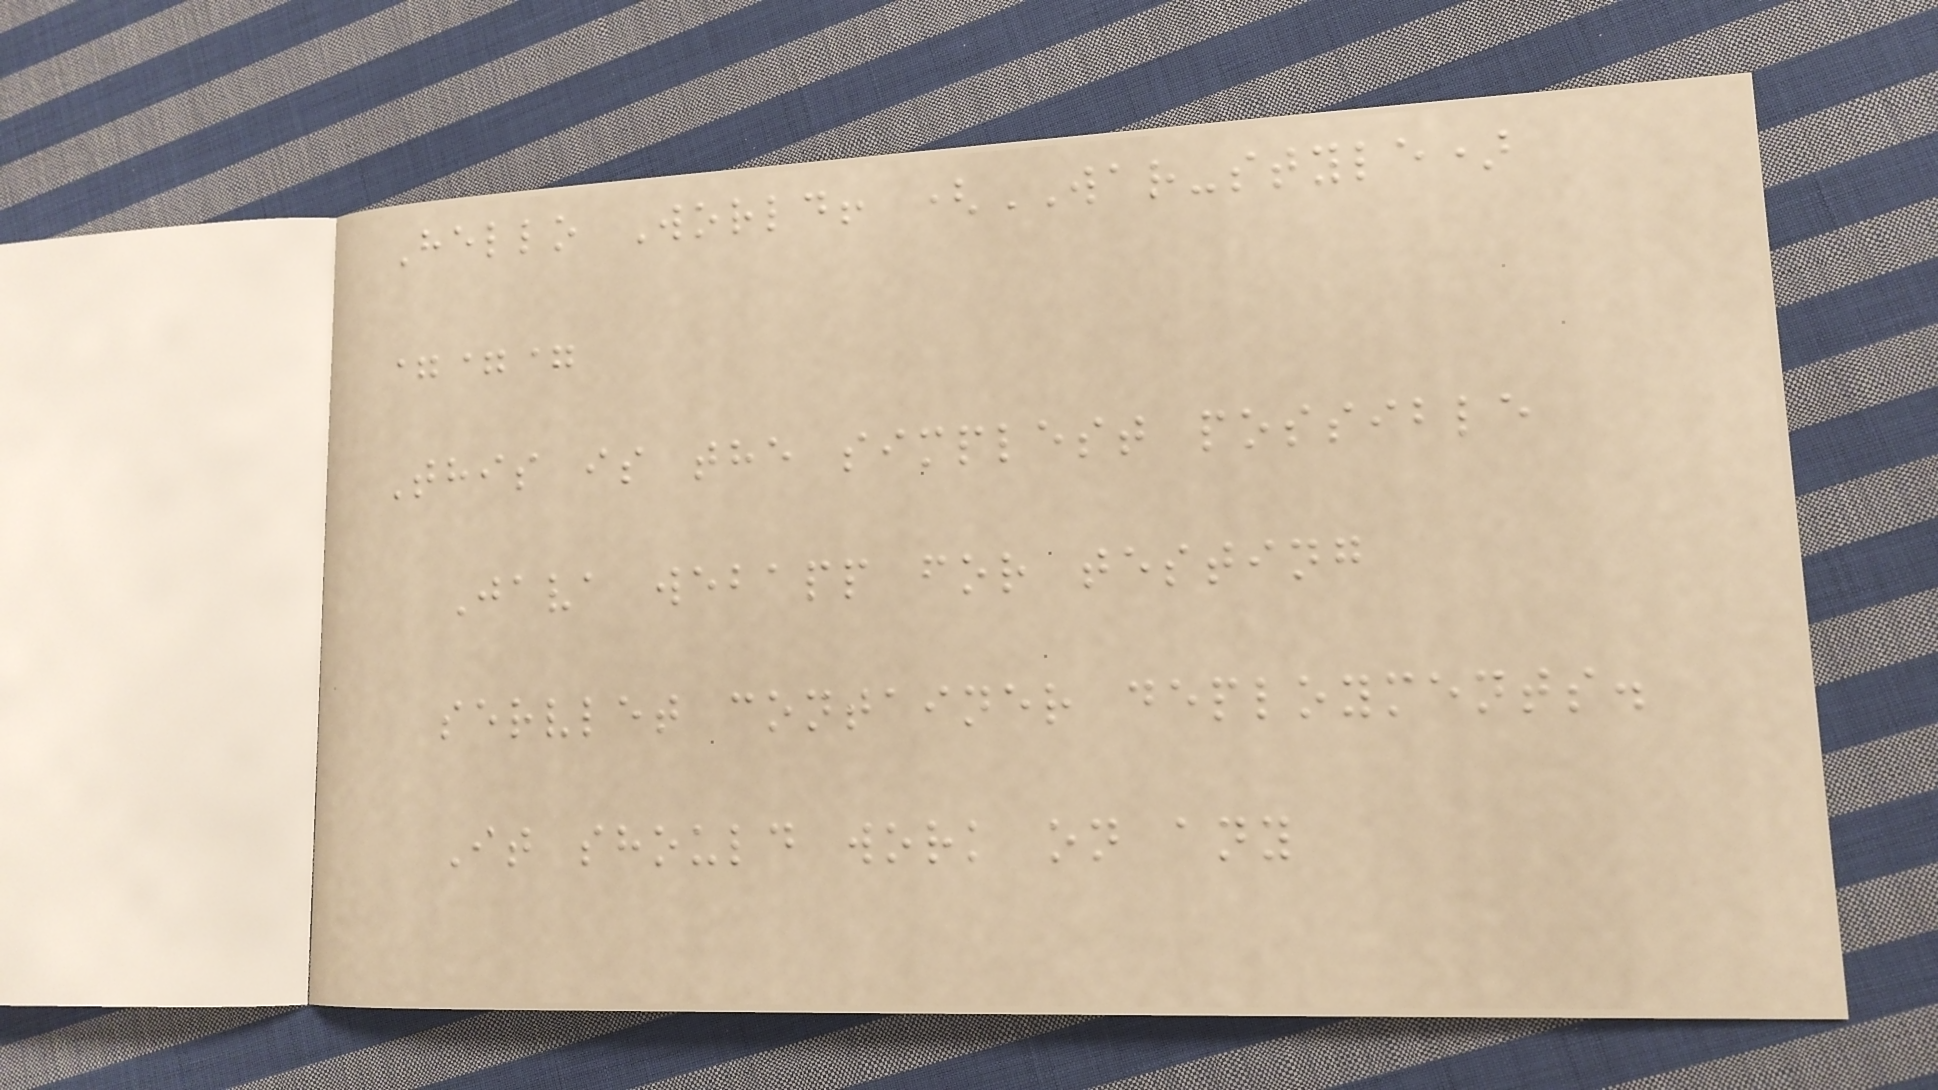Hello World! (WAR-style)
===
This is the simplest possible
Java webapp for testing
servlet container deployments.
It should work on any
